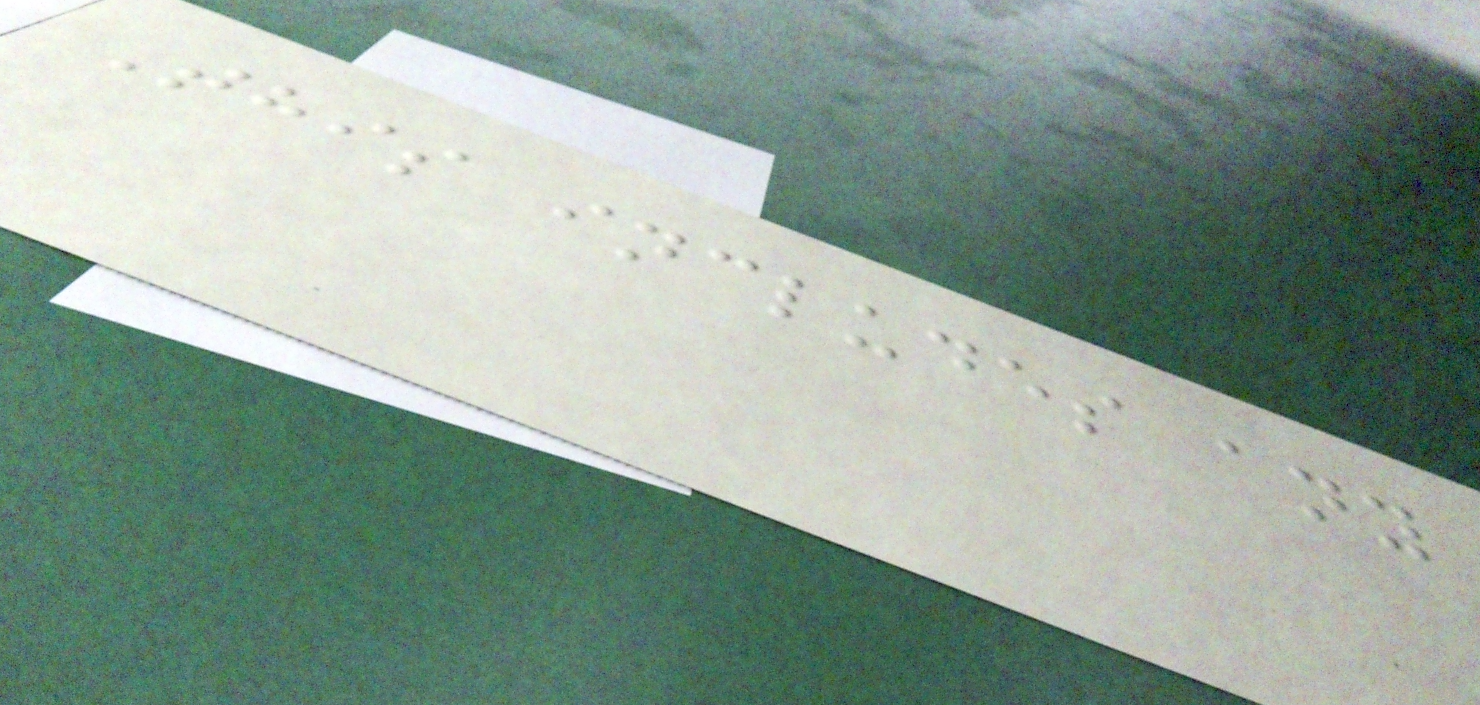This includes any
